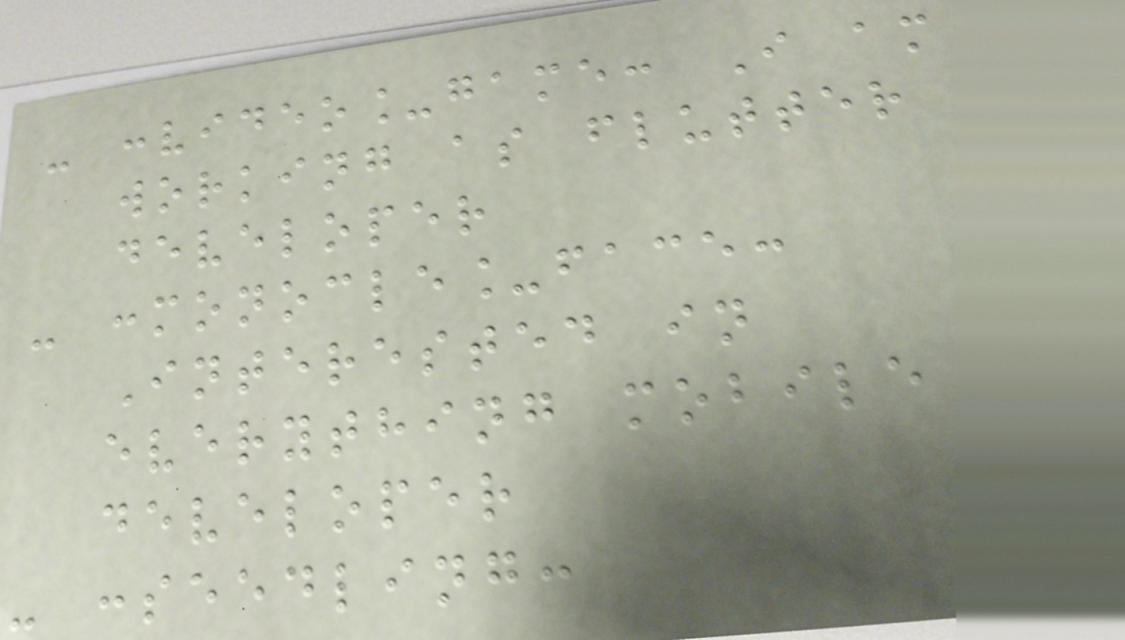- :video_game: I am
working as flutter
developer
- :monocle_face:
Interested in
everything mobile
developer
- :seedling:
